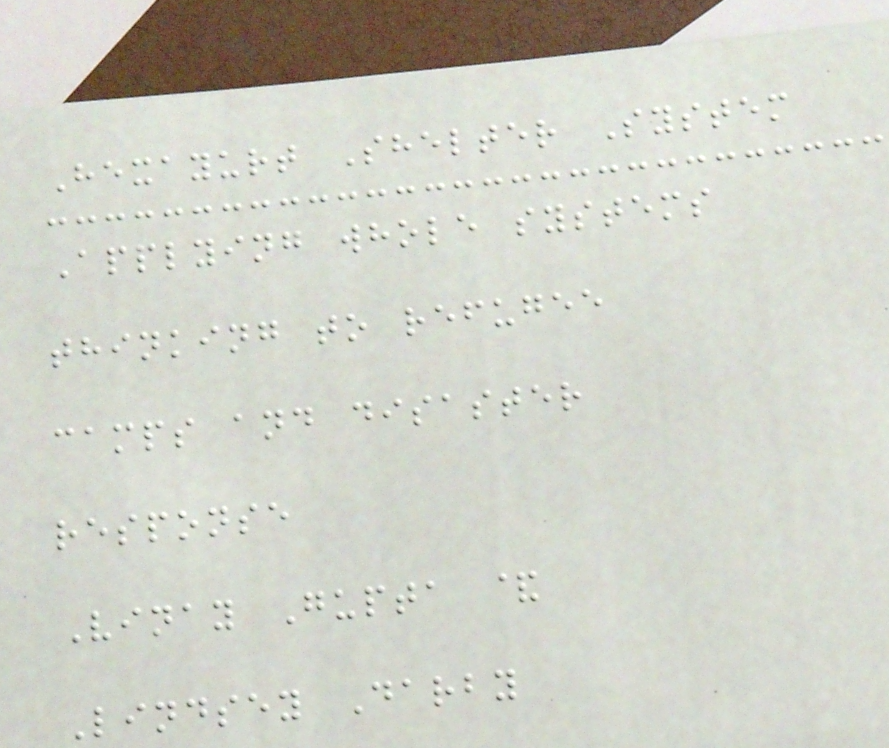Hexayurt Shelter System
Applying whole systems
thinking to refugee
camps and disaster
response
Vinay Gupta &
Lindsey Darby
